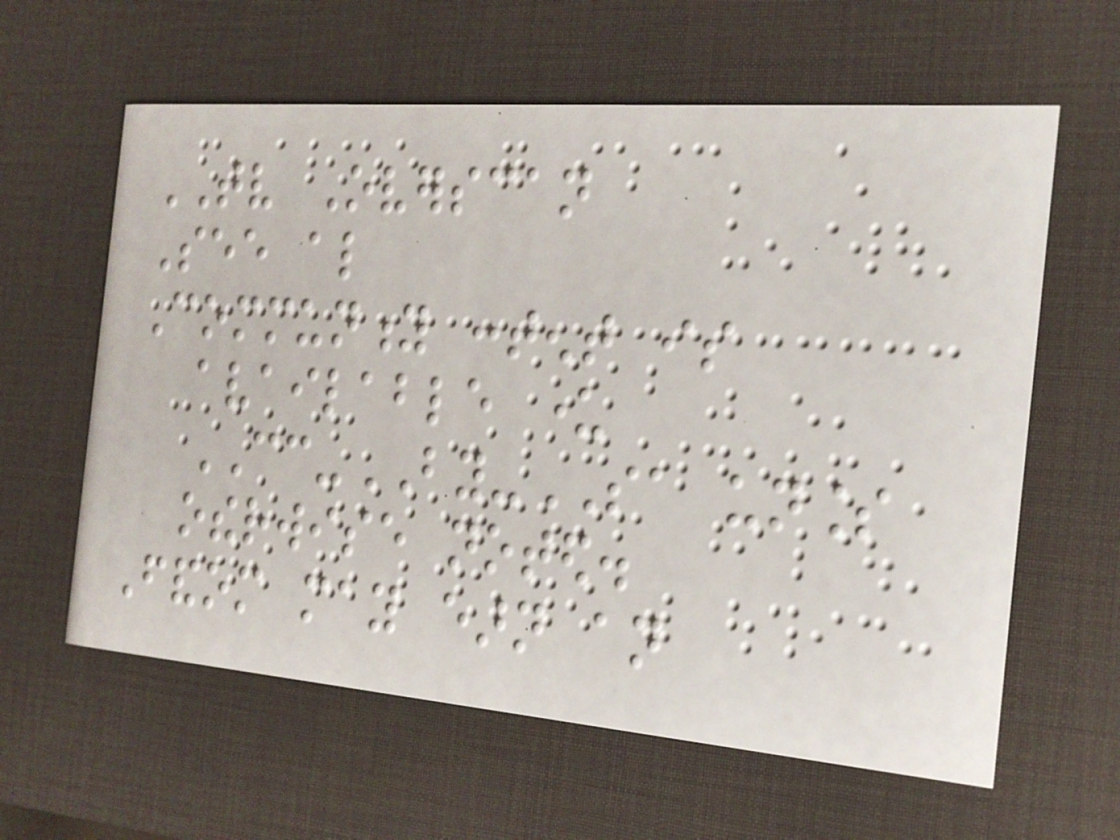TV Overscan
See also
Community content is
available under
CC-BY-SA unless
otherwise noted.
Fandom may earn an
